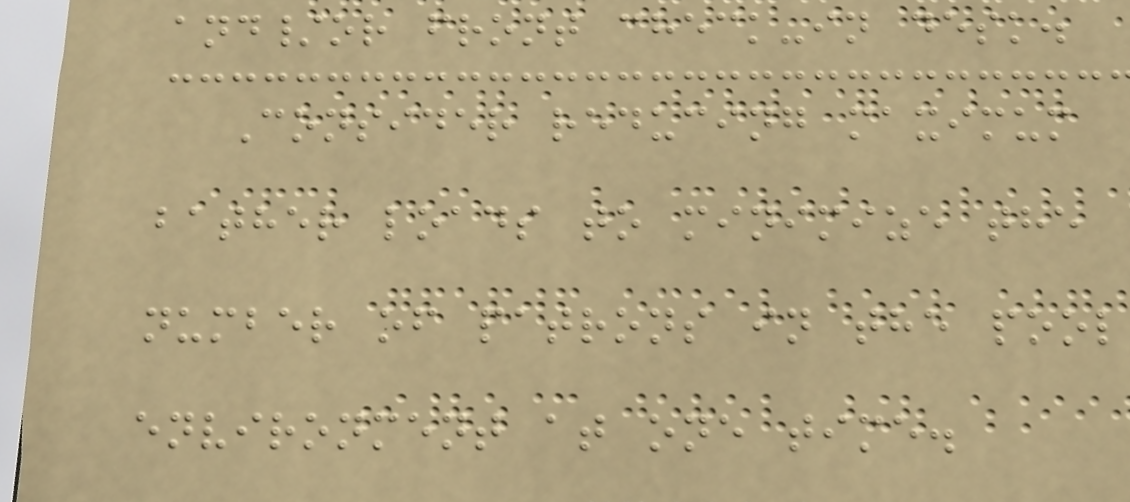and/or front check-in desk.
Consider reducing maximum
bather loads to minimize the
number of patrons in the pool
environment at one time.
